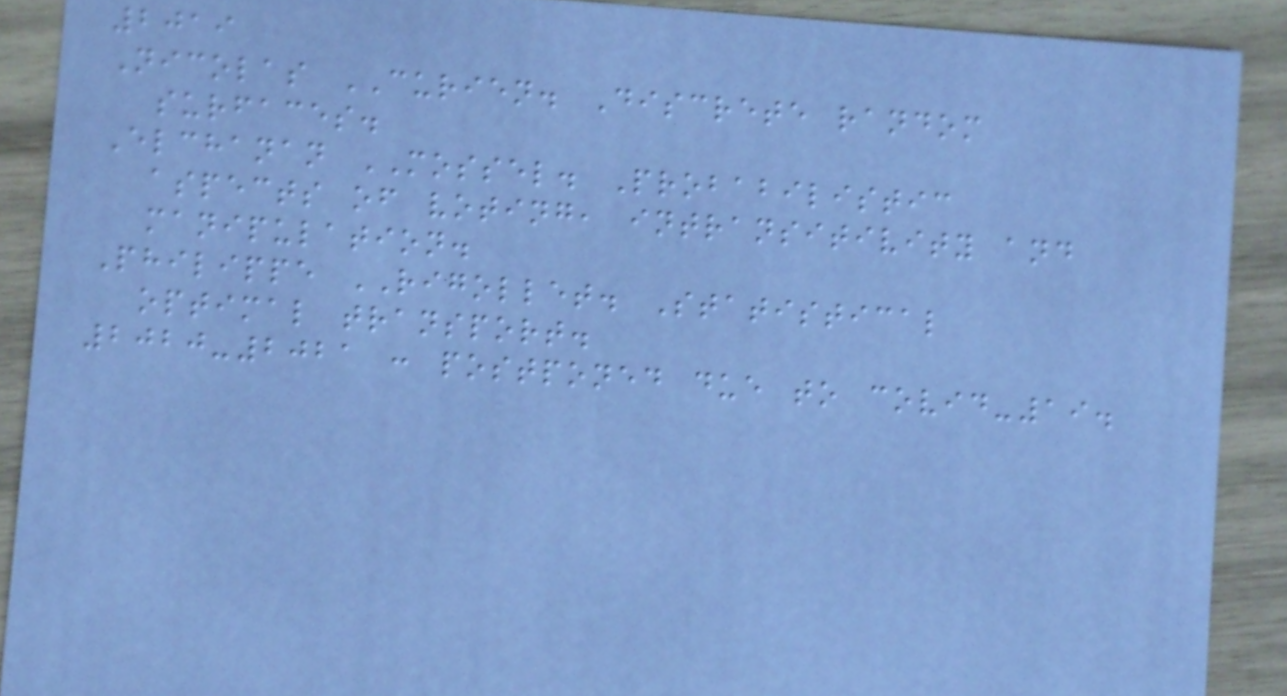2019
Nicolas CURIEN. Discrete random
surfaces.
Elchanan MOSSEL. Probabilistic
aspects of voting, intransitivity and
manipulation.
Philippe RIGOLLET. Statistical
optimal transport.
2020-2021 : postponed due to covid-19.
